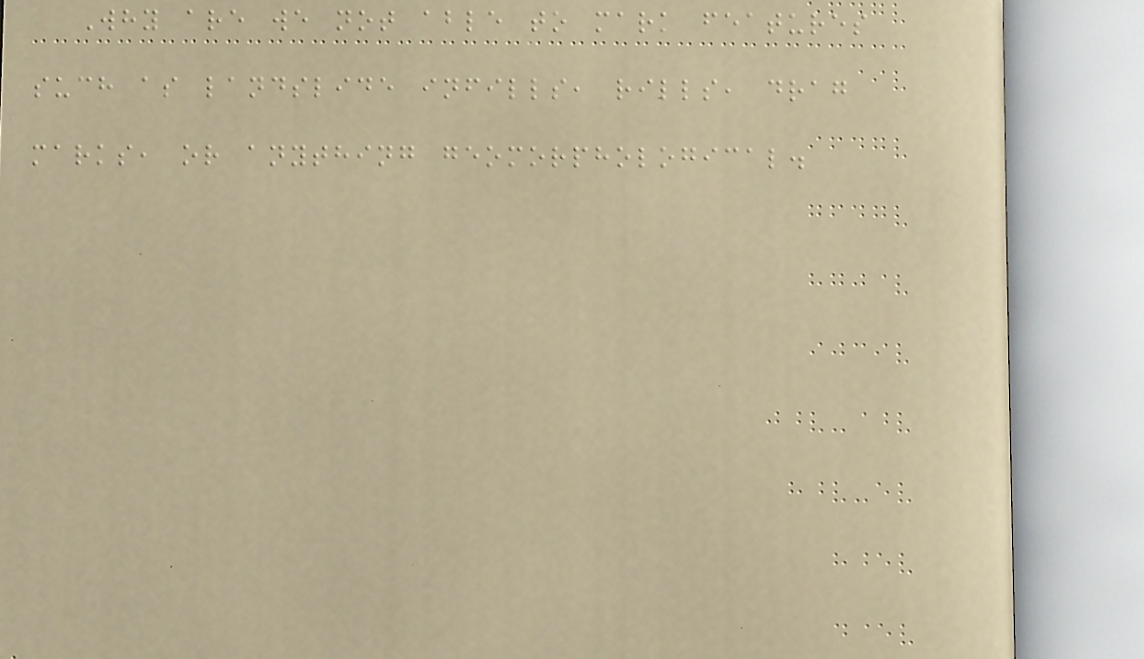Why are we not able to mark features
such as landslide infills, rills, drag
marks, or anything geomorphological.
